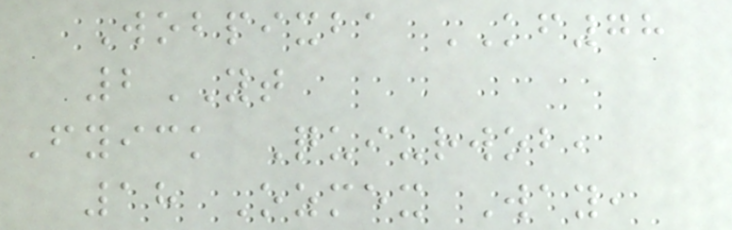Wobpixba KF78
2YT
Fyick Quiurwob,
18 Ozmex Way,
